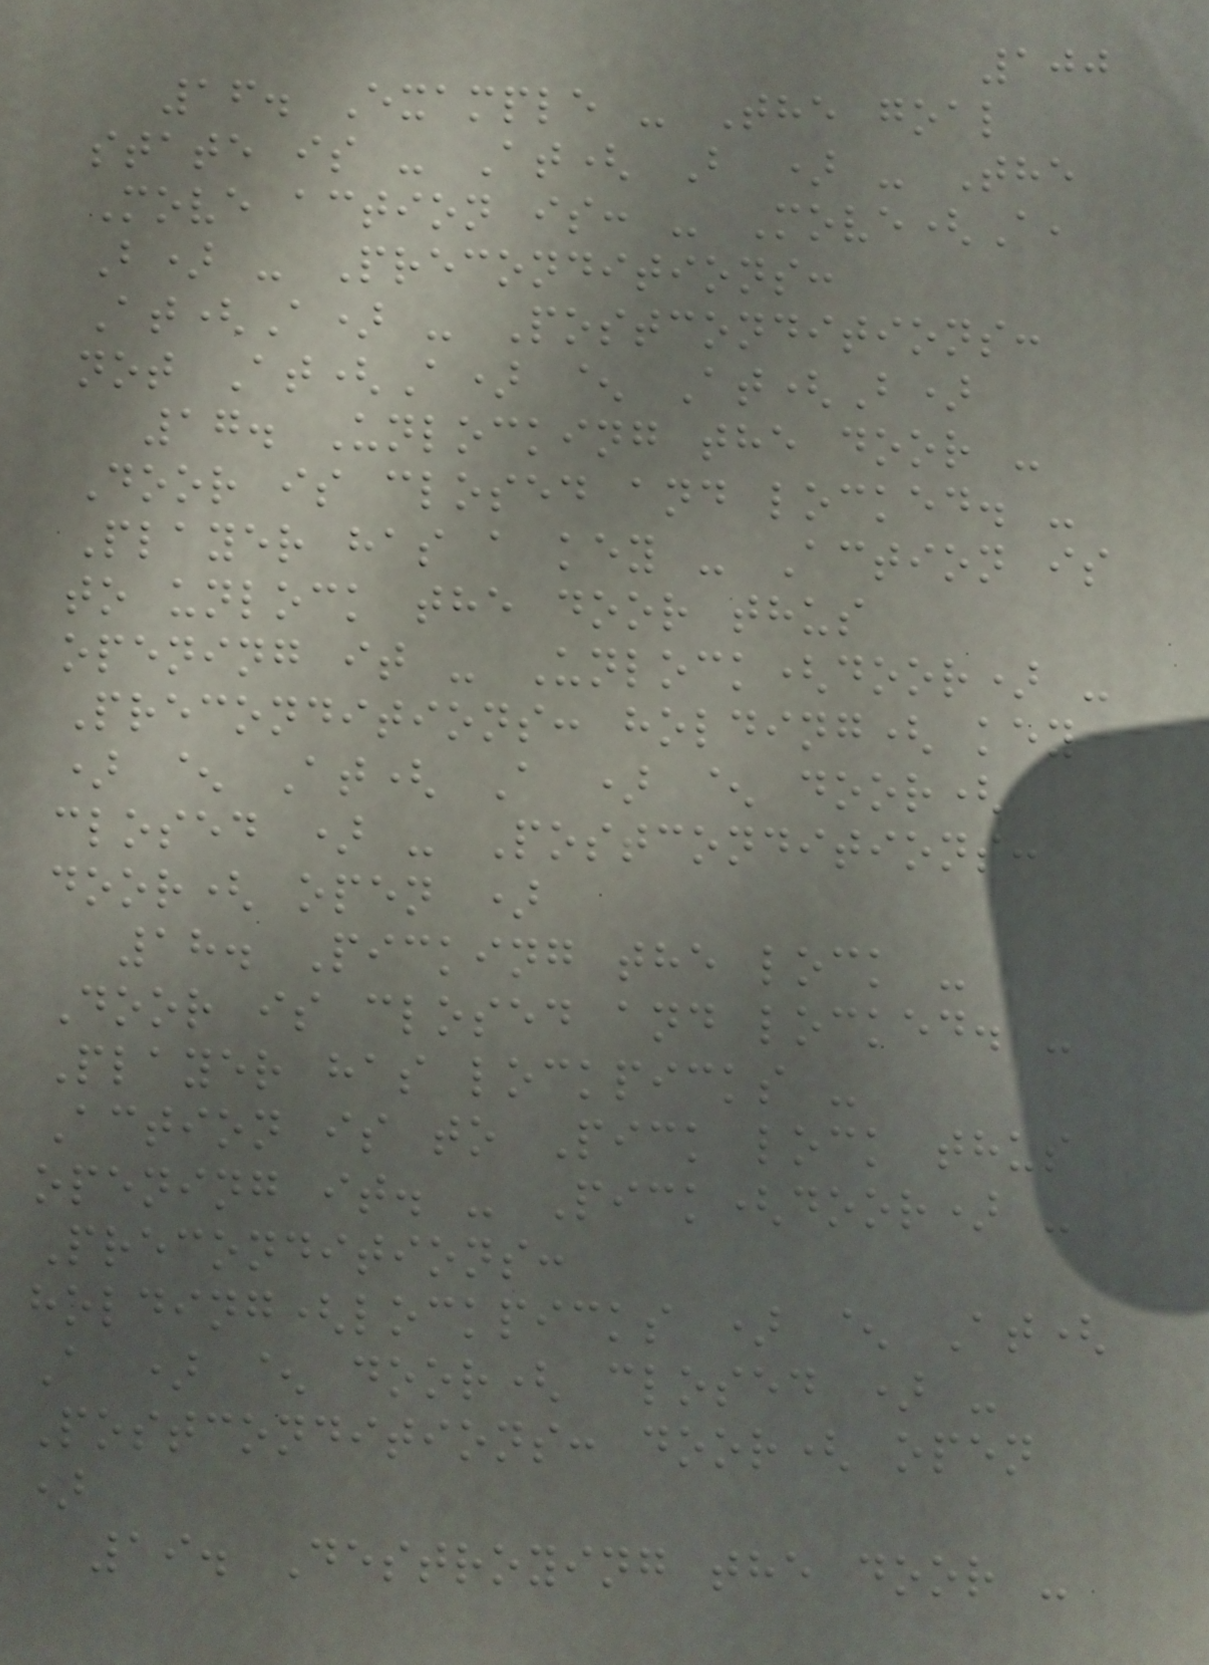100
16. Example - The goal
state is - At( B ) - The
Move action is: - Move(A,
B) - Preconditions:
At(A) - Postconditions:
not At(A) ^ At(B)
17. Unlocking the door -
Door is closed and locked. -
Player has a key - Action is
to unlock the door thus
opening it - Unlock(door) -
Preconditions: holding( key
) ^ At( A ) ^ door(
closed ) - Postconditions:
door( open )
18. Picking the lock -
Door is closed and locked. -
Player has lockpicks -
Action is to Pick lock thus
opening it. - Pick(door) -
Preconditions:
holding(lockpicks ) ^ At(
A ) ^ door( closed ) -
Postconditions: door( open
)
19. Destroying the door -
